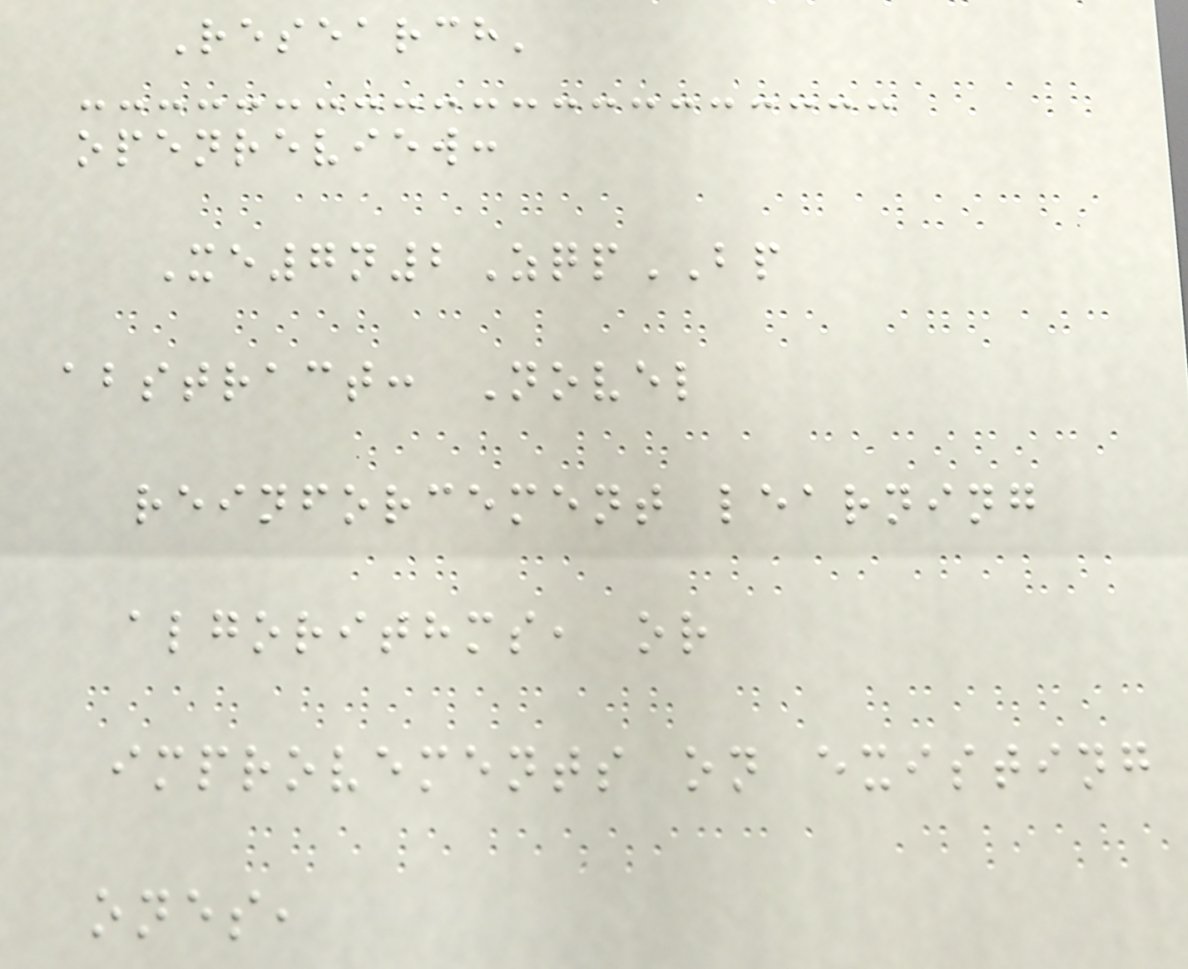Research'
openreview:
Xe7n2ZqpBP
abstract: Novel
reinforcement learning
algorithms, or
improvements on existing
ones,
